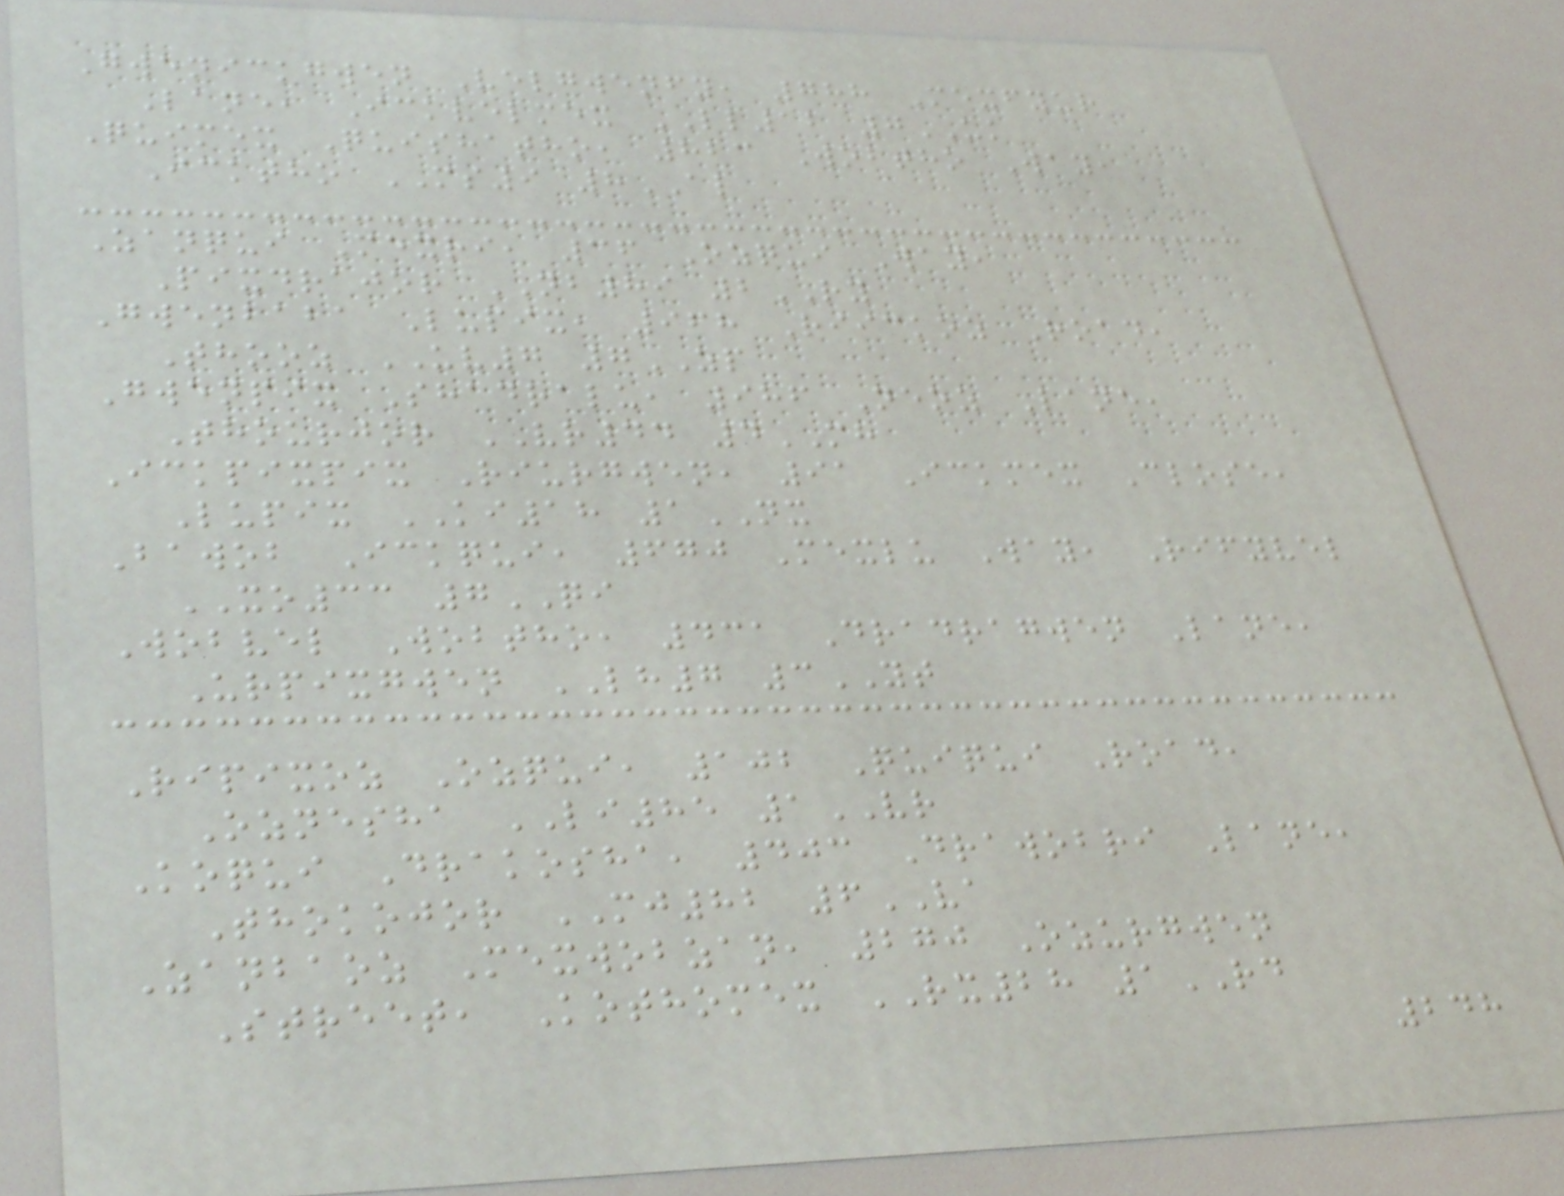Gwenickgwen Velgwenfy, 788 Mexfyur
Lane, Ickvelmex LL12 7UK
Quimex Quishatho, 823 Wobtho Way,
Icktho MS9 8AL
Zanqui Mexri, 36 Ozqui Way,
Pixdrajor NB89 2RY
Gwenbaba Lupix, 968 Riickoz Road,
Thooz UV7 7ZP
Gwenpix Shadralu, 986 Neoz Lane,
Thourjor VR44 4MH
Ickpixpix Riurgwen, 91 Ickmex Close,
Lupix KI18 1NX
Bawob Ickqui, 670 Mexlu Way, Rifyvel
XO33 7QI
Wobvel Wobtho, 431 Dradragwen Lane,
Urpixgwen LH7 3YT
Ripixoz Ozqui, 102 Quiqui Road,
Oznesha LI85 1VR
Koqui Drakosha, 403 Drawobri Lane,
Thokojor MJ82 6VA
Zanbaoz Mexwobzan, 270 Ozurgwen
Street, Kothomex RX28 1RD
248
